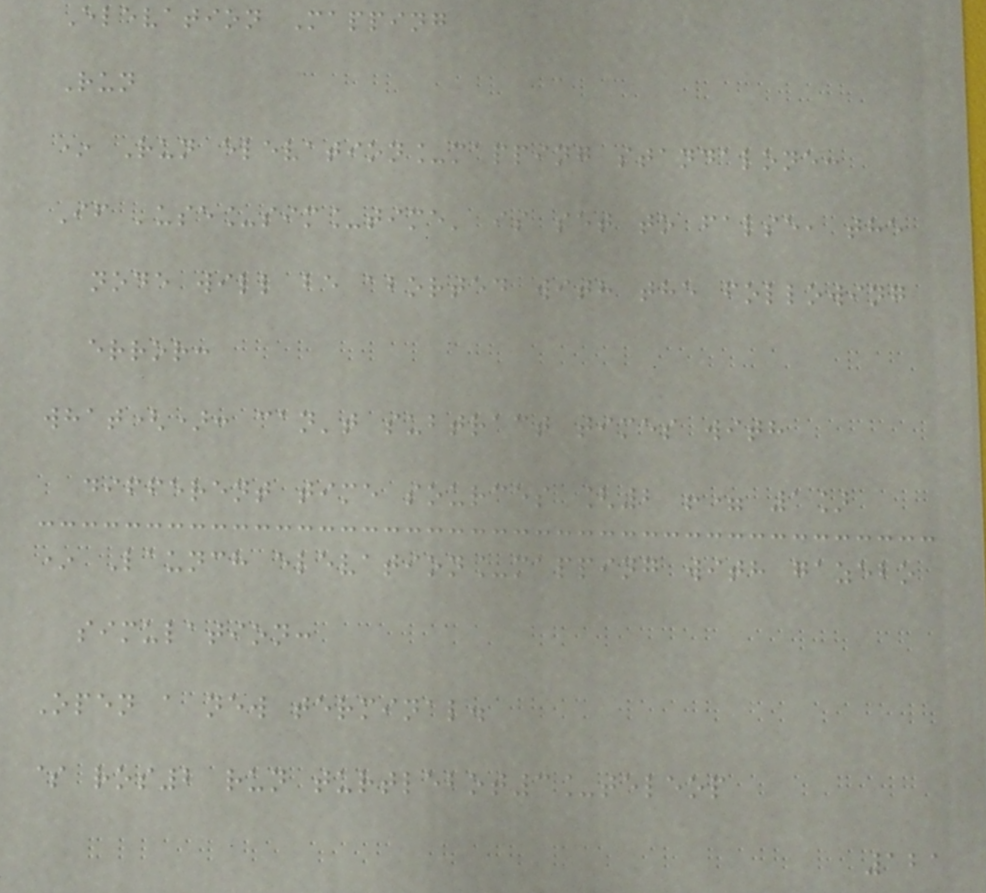Elevation Mapping
Run
* Run elevation_mapping standalone:
If 'use_sim_time' is set to false, the
node will be aborted with the following
error:
what(): can't subtract times with
different time sources [2 != 1]
* Launch elevation_mapping with gazebo
simulation:
Open a new terminal.
$ ros2 run turtlebot3_teleop
121
